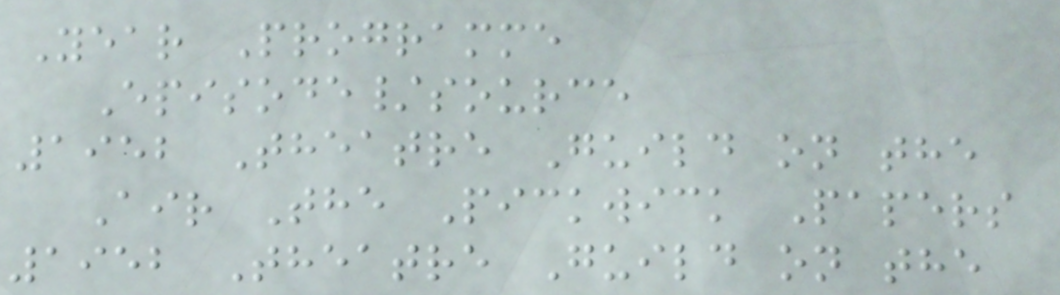Year Programme
Episode/source
1952 Theatre Guild on the
Air The Pickwick Papers
1952 Theatre Guild on the
